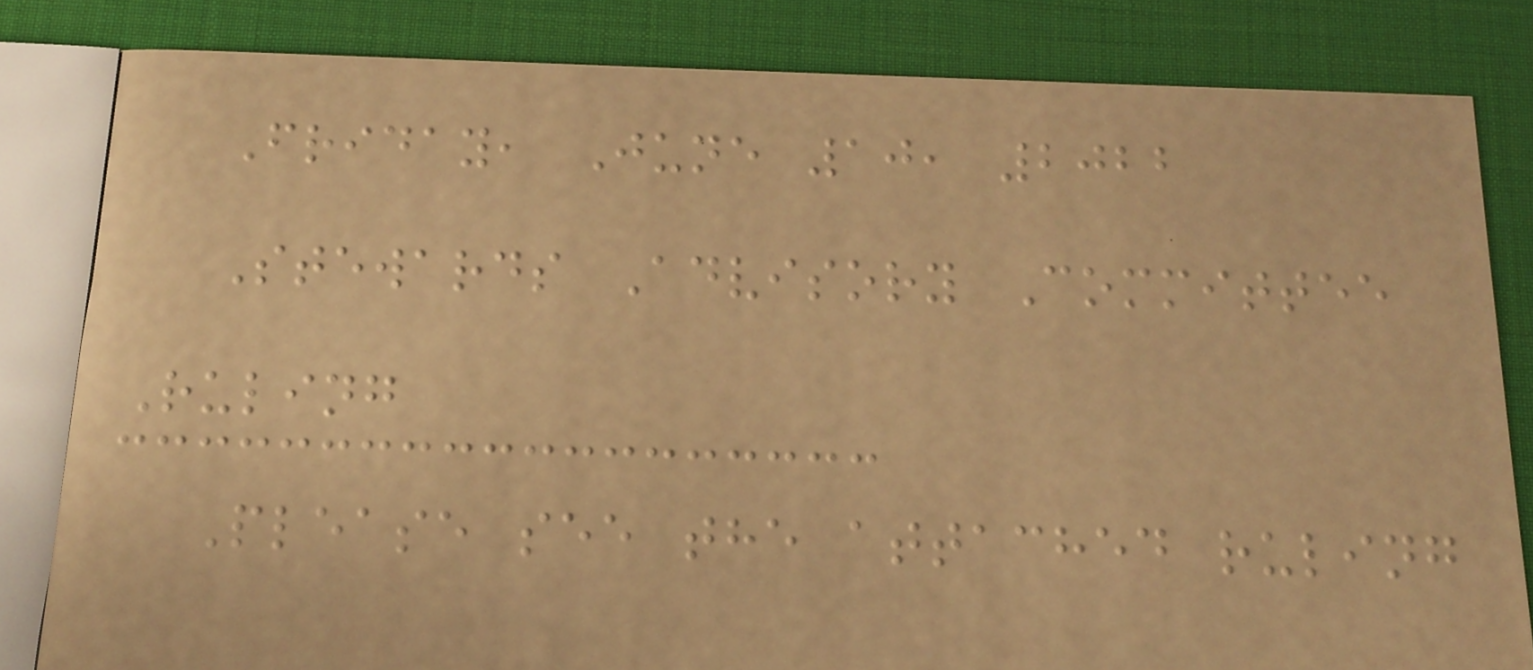Friday, June 10, 2022
Stewards Advisory Committee
Ruling
Please see the attached ruling
